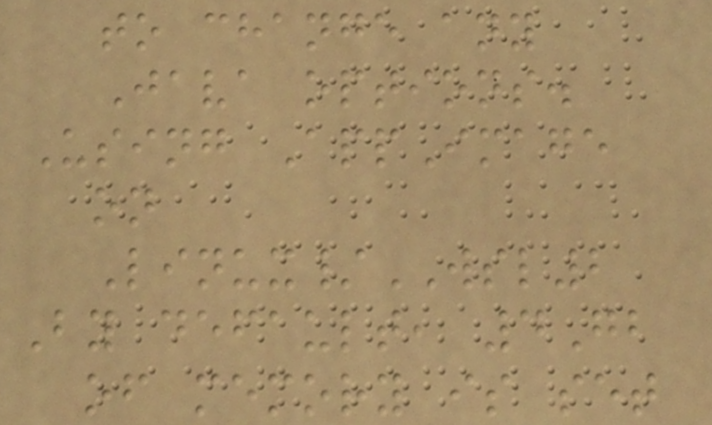to change any
Java options.
Using AppImage
on
Linux/WSL2
By default, 4Gb
of memory is set
